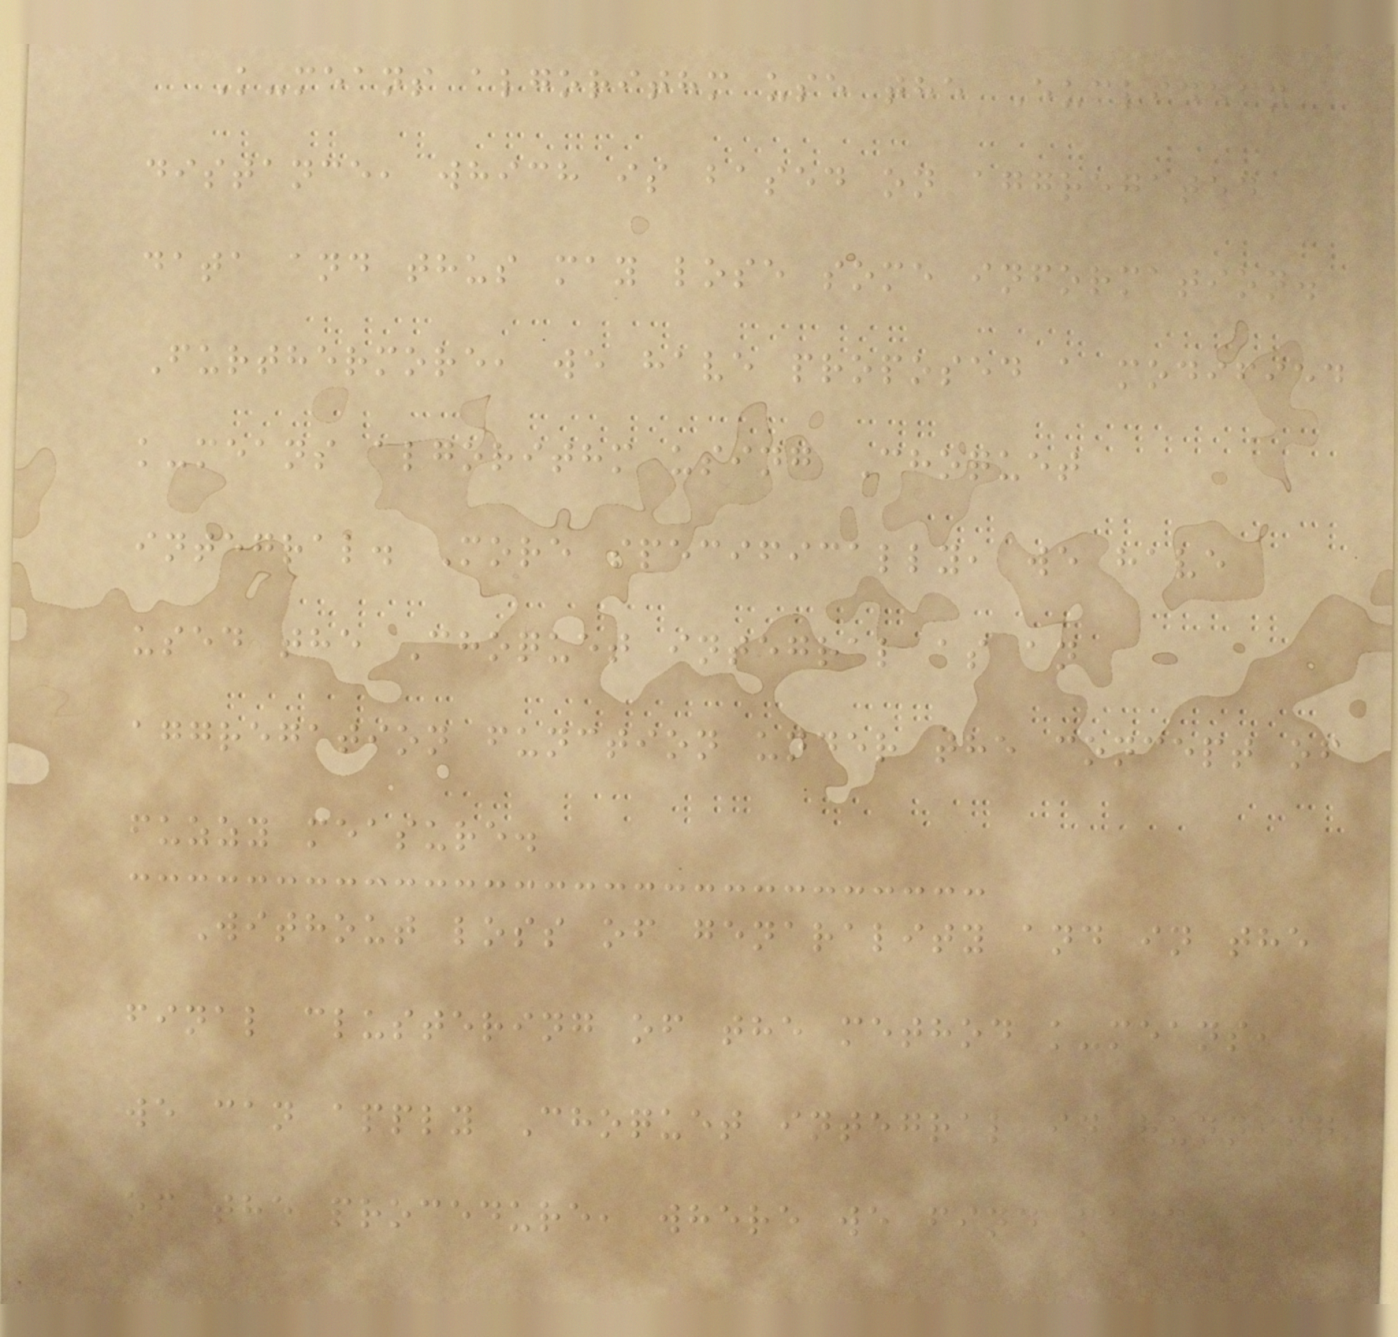K-means algorithm use the Euclidean
distance, which is based on aggregated
data and thus may lose some information.
Furthermore, we have proposed a modified
k-means algorithm using Choquet
integral. More specifically, we have
used the Choquet integral as an
aggregation function under the concept of
fuzzy measure.
Without loss of genarality and in the
final clustering of the method k-means,
we can apply Choquet integral in running
of the procedure, where we find many
